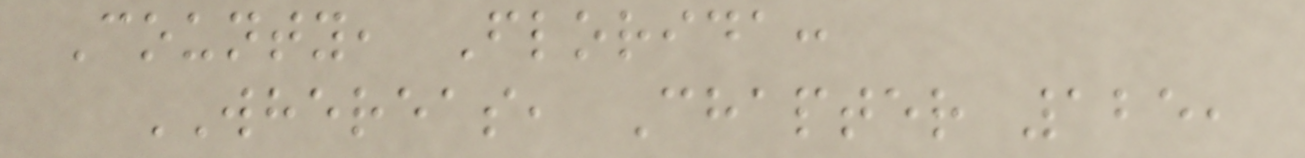County, Florida:
WHEREAS, Chapter 125,
